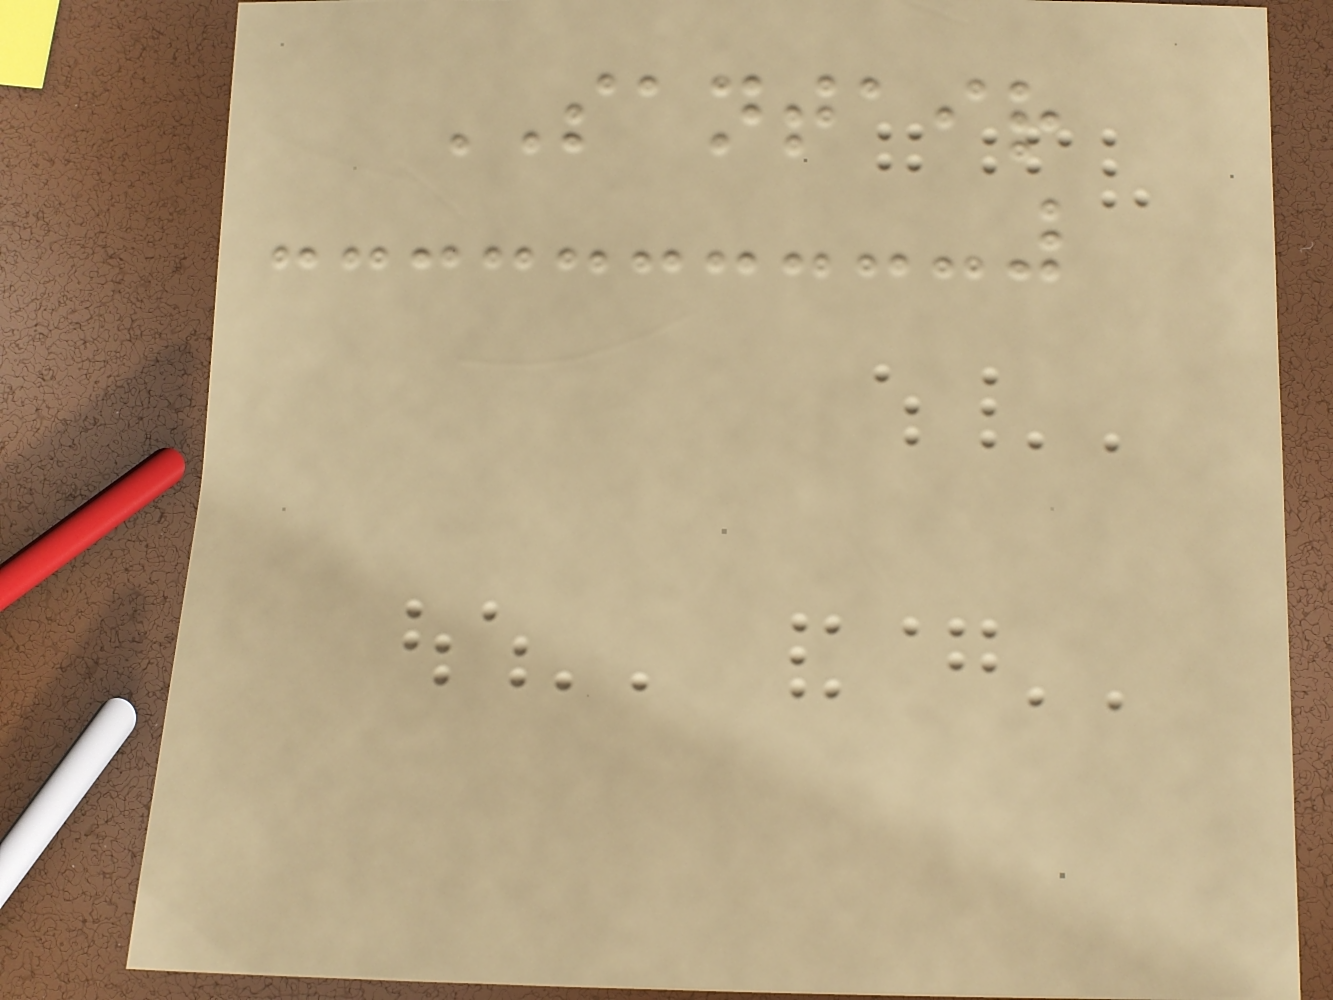SANTAIR
